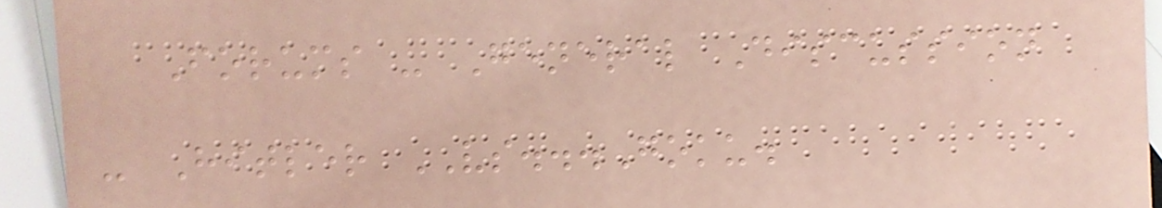Forums - General Discussion
- Hitler VS...Goku.
